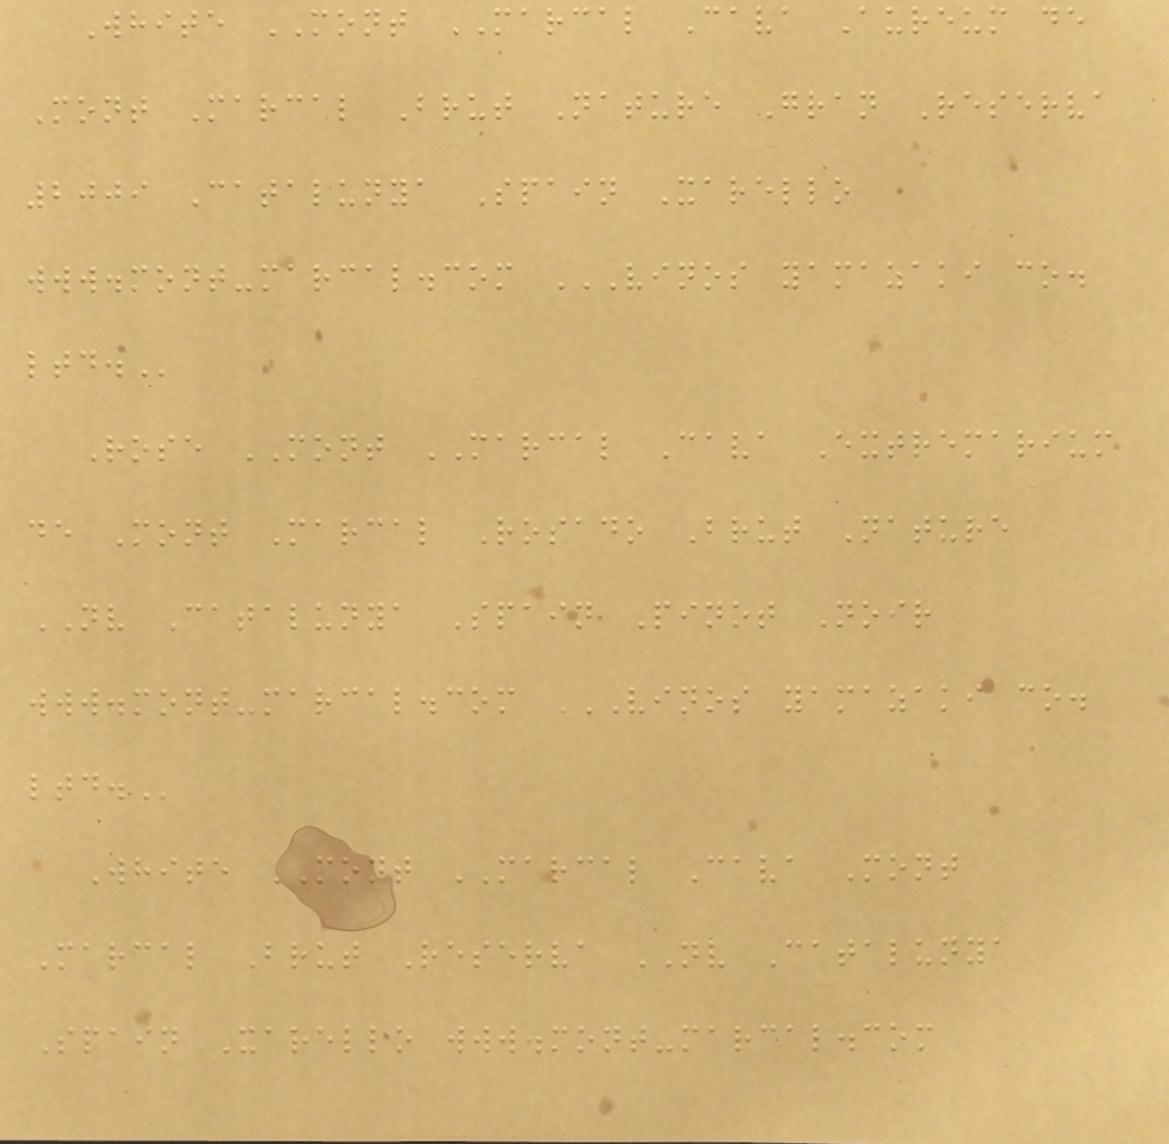White MONT MARCAL Cava Aureum de
Mont Marcal Brut Nature Gran Reserva
2009 Catalunya Spain Xarello
www.mont-marcal.com VINOS YAMAZAKI CO.
LTD.
Rose MONT MARCAL Cava Extremarium
de Mont Marcal Rosado Brut Nature
NV Catalunya Spain Pinot Noir
www.mont-marcal.com VINOS YAMAZAKI CO.
LTD.
White MONT MARCAL Cava Mont
Marcal Brut Reserva NV Catalunya
Spain Xarello www.mont-marcal.com
